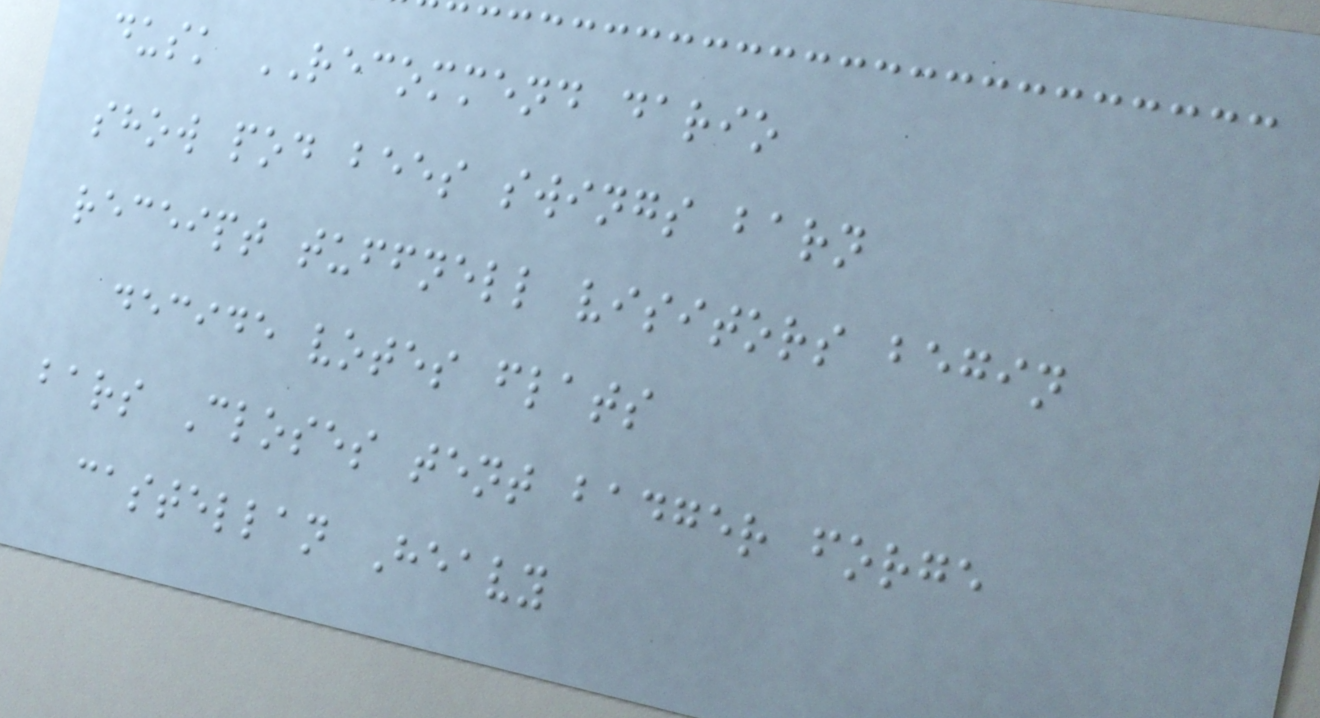dusk RECOMMEND dario
show pod bees swings barn
receipt tuffnell visitors begin
decide votes flats
bars Closes tent badger forge
castellan Heavy
